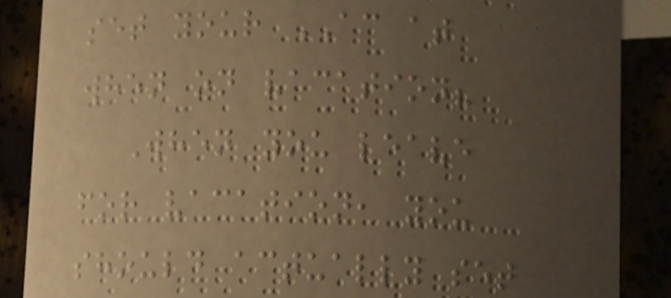set your AC at
when on vacation?
When you leave
for vacation, you
should actually set
